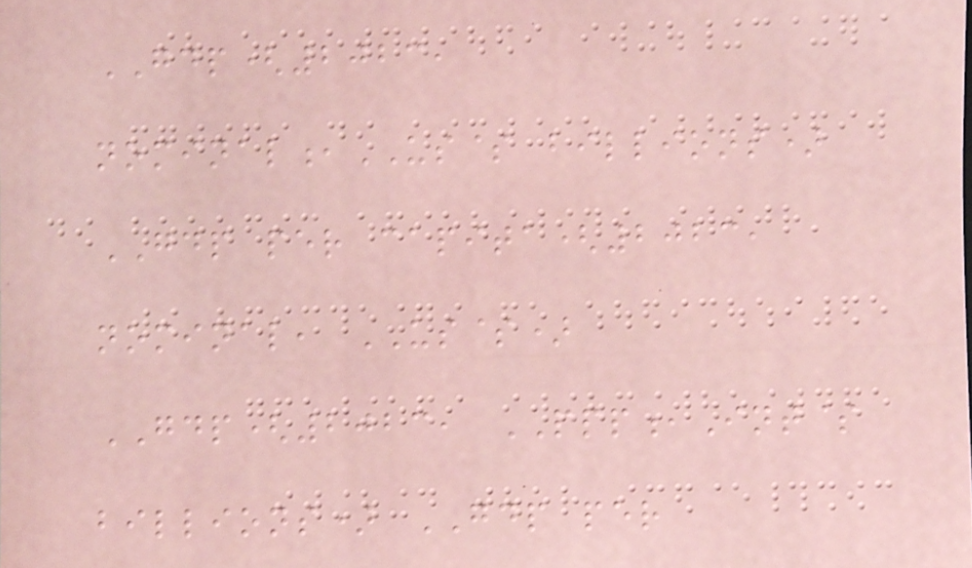GDP(2023,
nominal,US$ billions)
GDP per capita(2023,
nominal, US$)
GDP(2023, PPP,Int$
billions) GDP per
